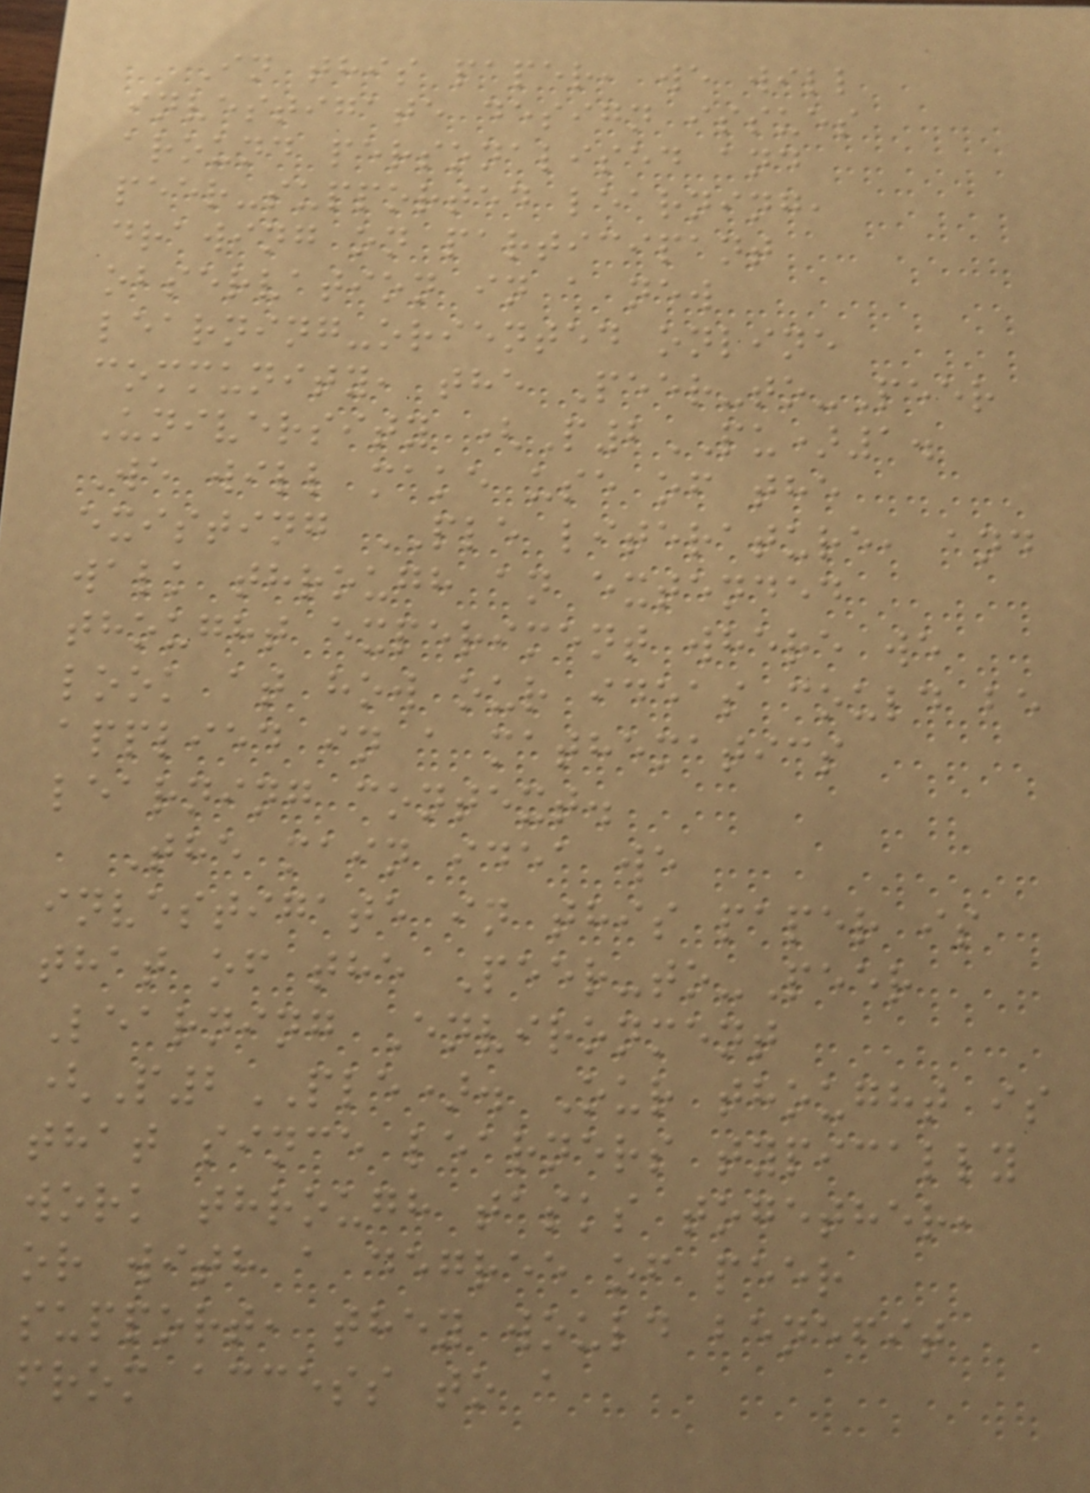In this paper, we will
investigate design issues
around personalised and
peer-supported learning,
drawing on participant
observation in a new
learning-oriented online
community, the Peer-to-Peer
University (P2PU)1.
We will make use of the
existing PLE literature, and
walk through an extended
thought experiment where we
look at how our ideas could be
applied in a mathematics
learning context.
The main idea we
investigate in this paper is
that of the Peer-to-Peer
Learning Environment
(P2PLE). Our thought is
that since learners typically
work through tasks together,
or with a degree of peer
support, they would benefit
from access to a
